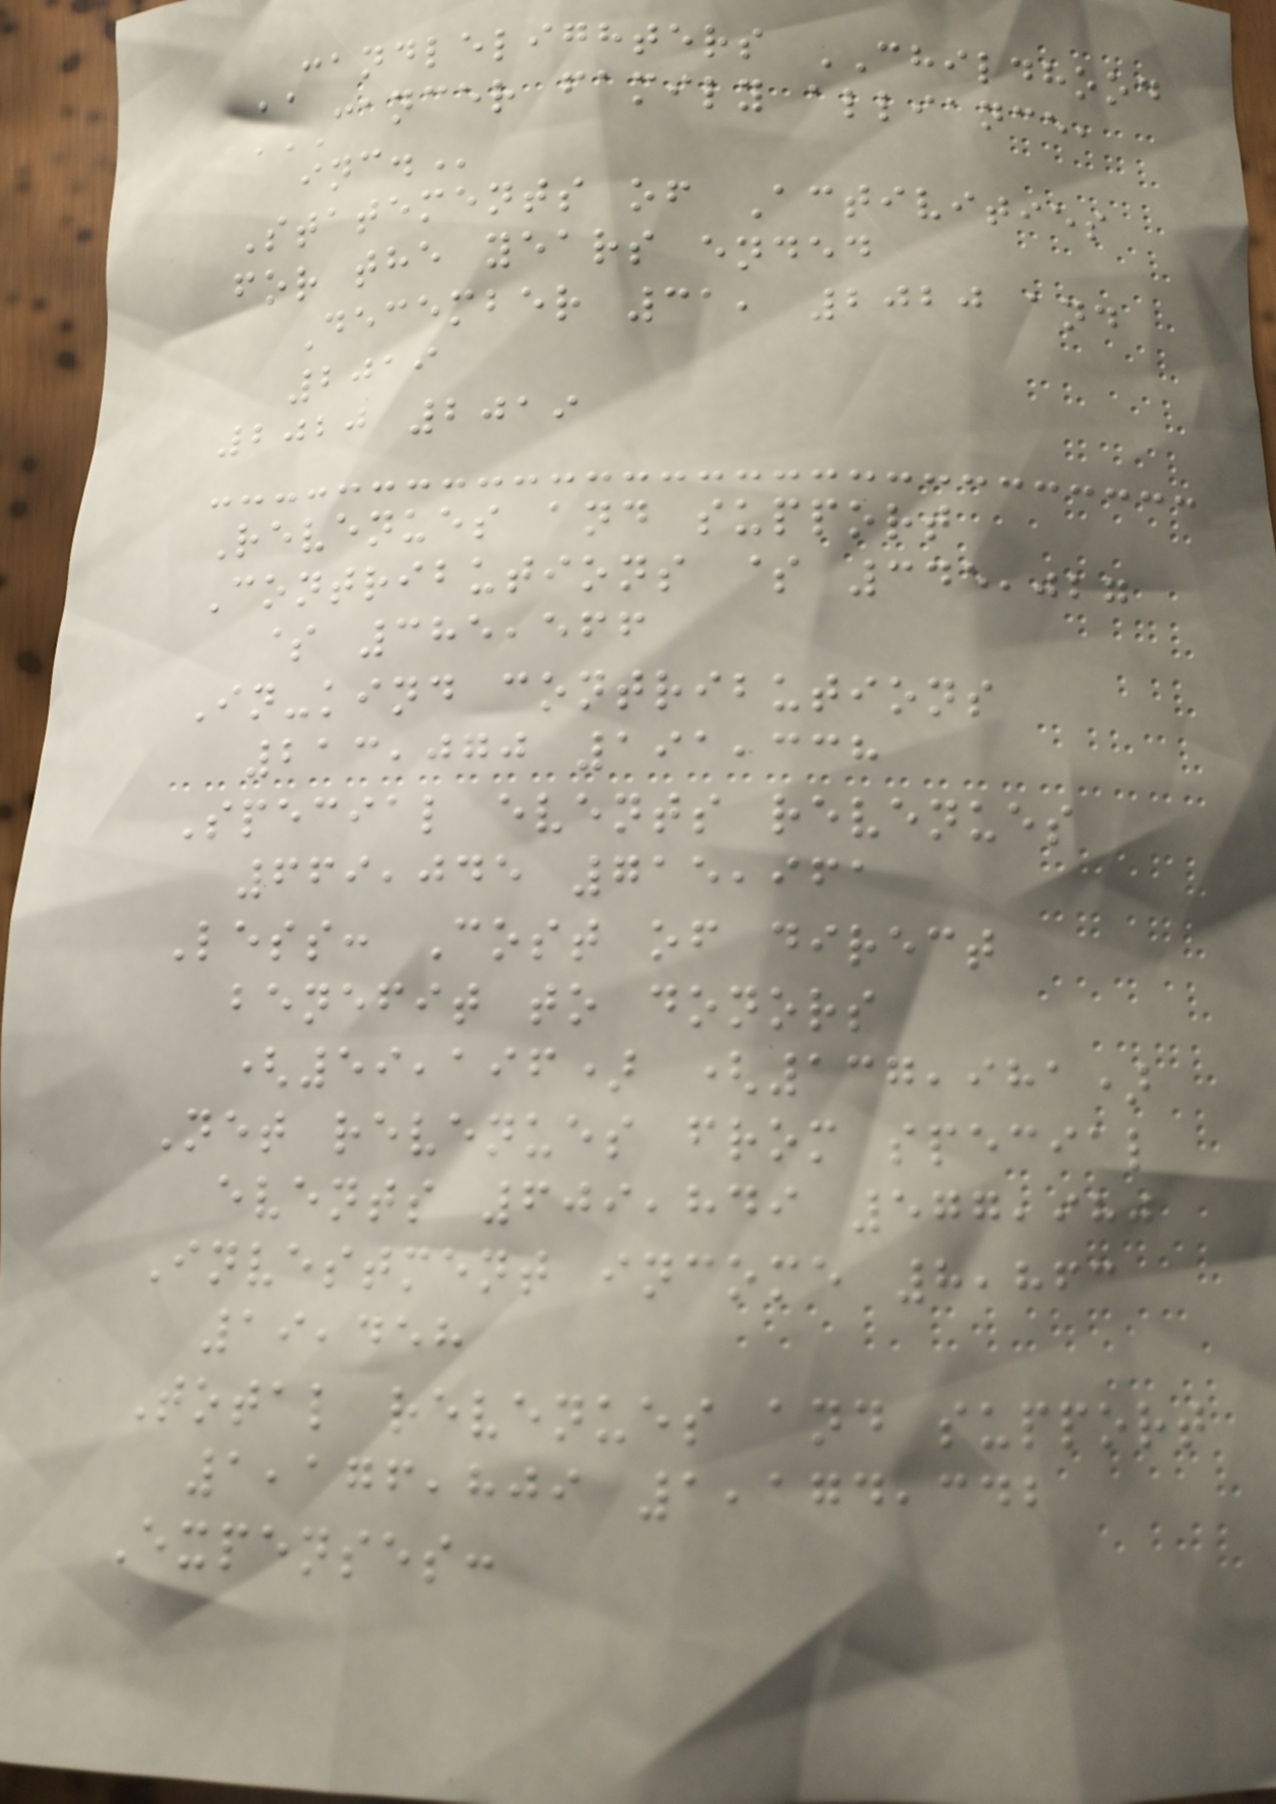CANDLELIGHTERS CHILDHOOD
CANCER FAMILY ALLIANCE,
INC.
Statements of Activities
for the years ended
December 31, 2020 and
2019
2020 2019
Revenues and support
Contributions $ 345,027
$ 385,566
In-kind contributions
213,070 191,338
Special events revenues
669,045 715,961
Less: Cost of direct
benefit to donors
(59,196) (137,981)
Net revenues from special
events 609,849 577,980
Investment income 8,863
19,458
Total revenues and support
1,176,809 1,174,342
Expenses:
